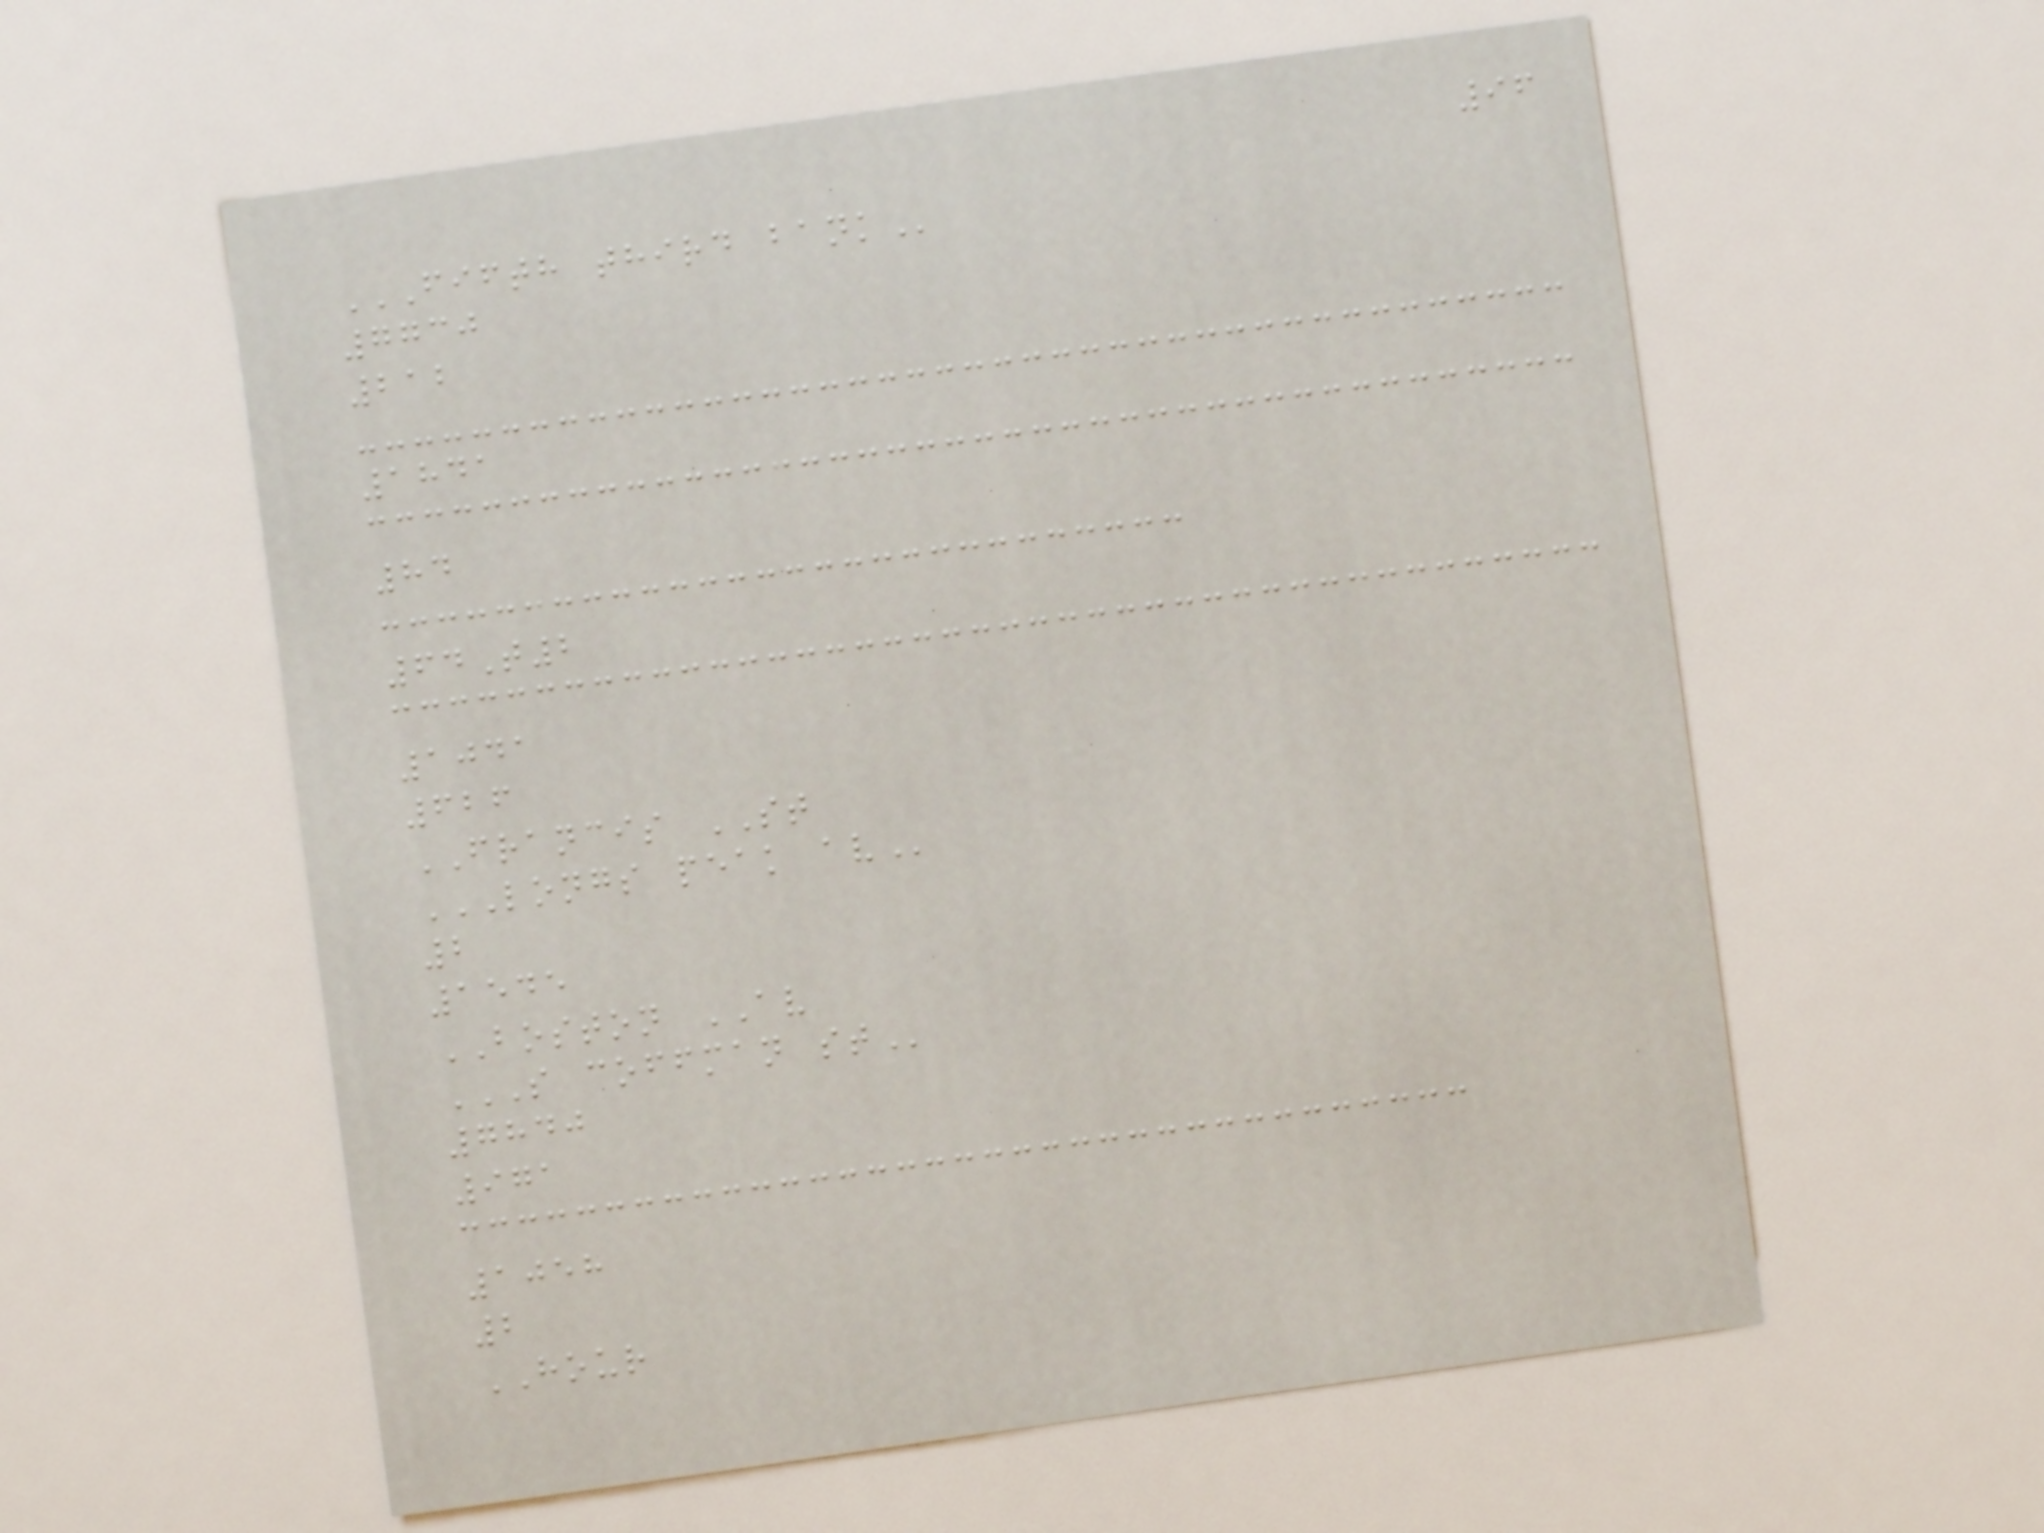96
FIFTH THIRD BANK
7730
212
1841
84
64T2
1041
626
FRANCIS ST
LONGS PEAK AV
2
1545
BOSTON AV
S COFFMAN ST
7840
971
1058
2
HOUR
